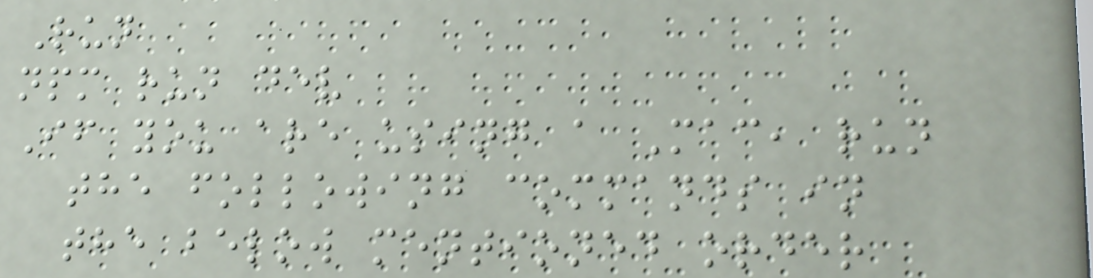Run
npm run dev
If you are using a Mac, run
the following commands in
the below mentioned order
